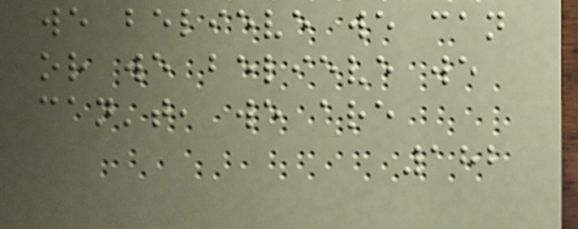we believe we can
or we believe we
can't, we are
182
